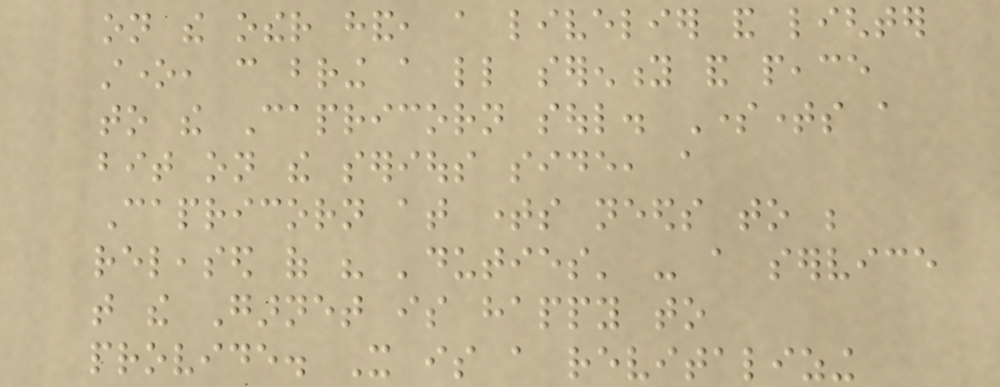on the other hand, a livelier and lighter
stone, can bring a little serenity and peace
to the Capricorn soul. Sometimes a
bit on the serious side, a
Capricorn at times needs to be
released of his 'duties' - a service
that the Garnet is happy to
provide. It is a revitalizing
